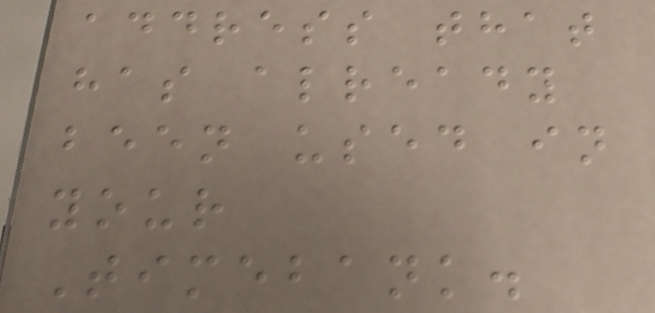address that
has already
been used in
your
Timebank.
